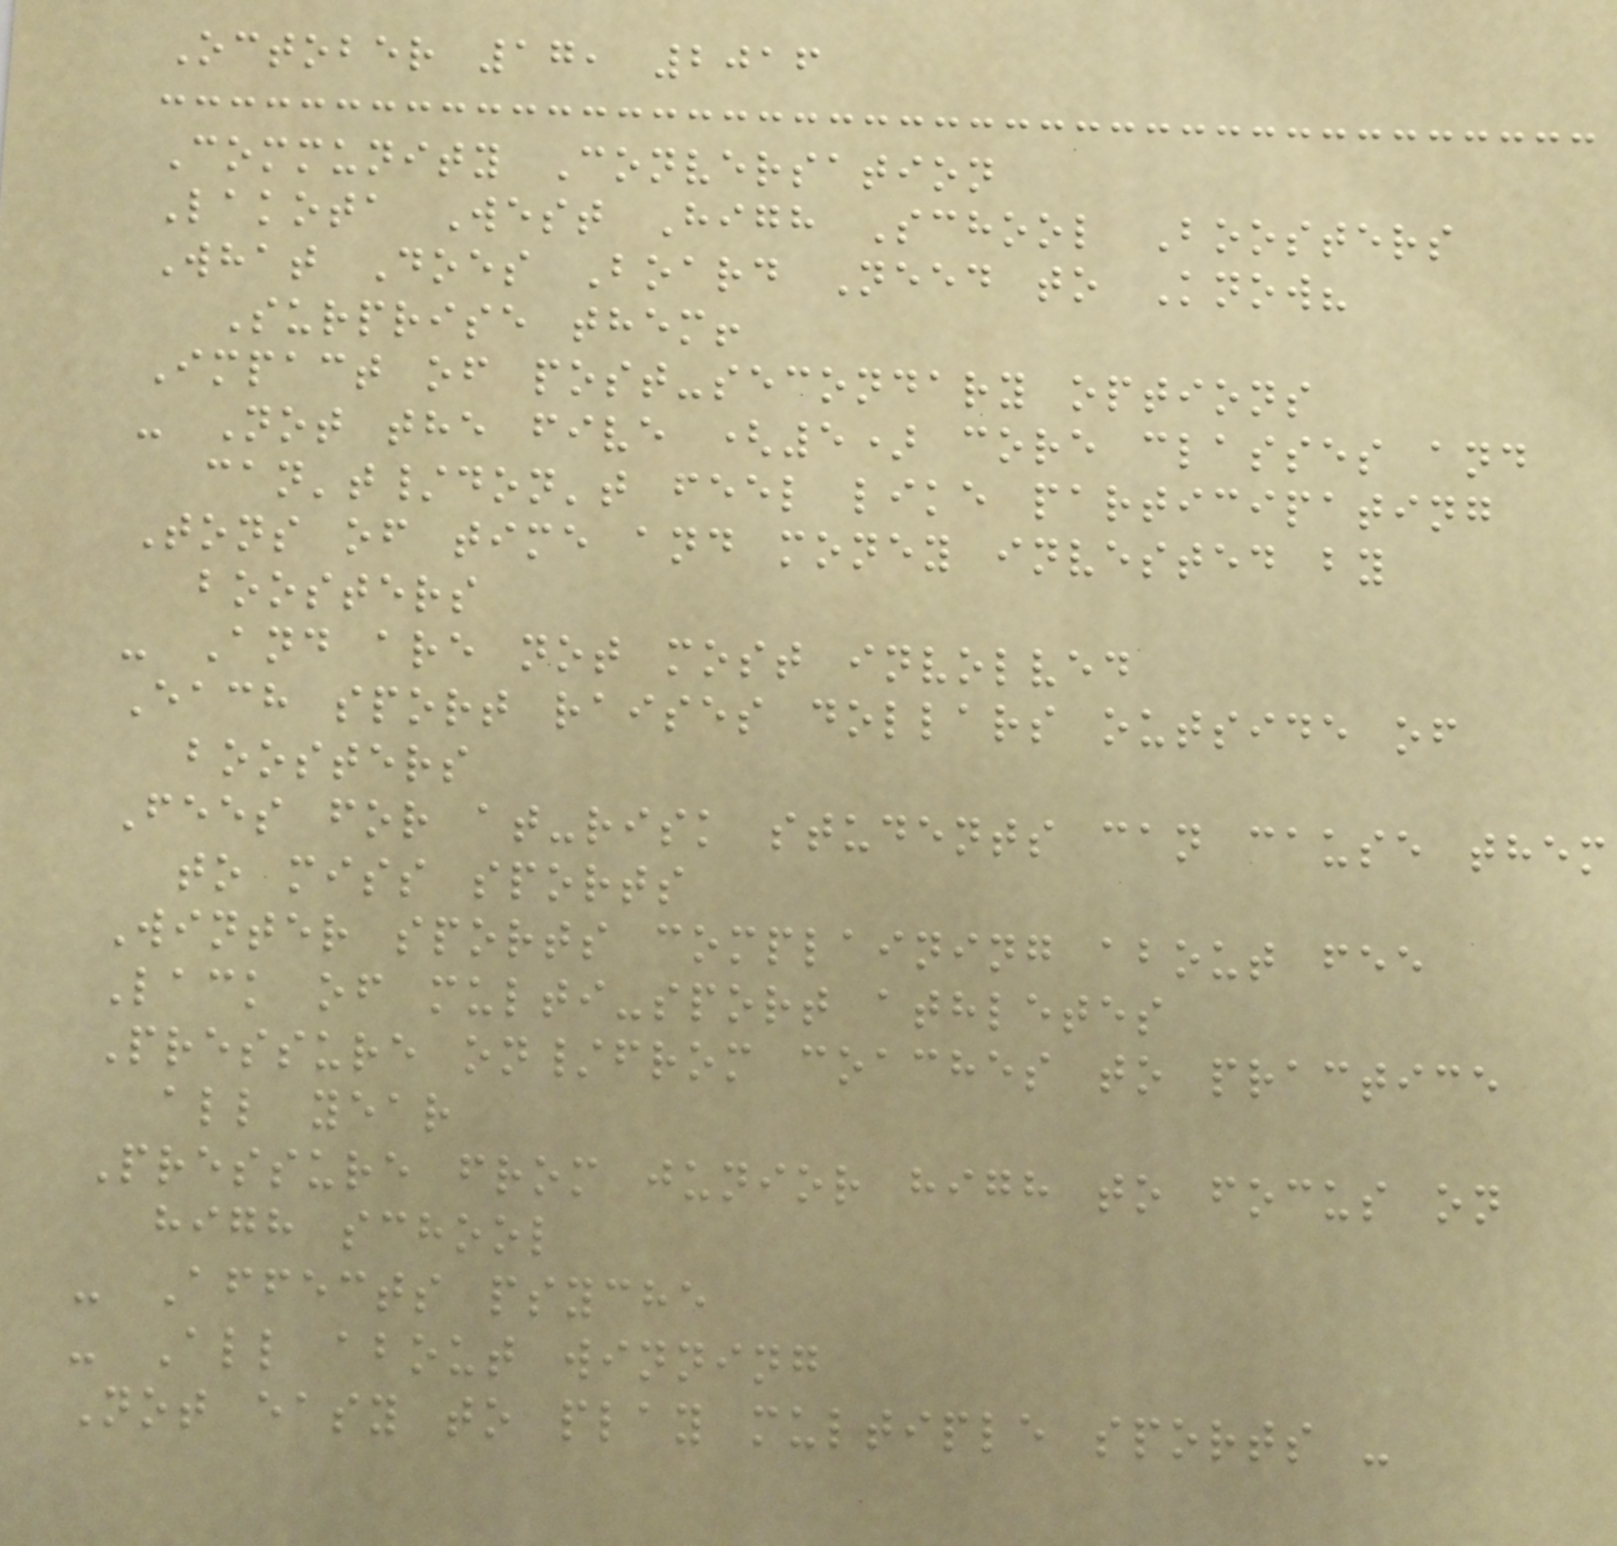October 17, 2016
Community Conversation
Lakota West High School Boosters
What Does Board Need to Know?
Surprise them!
Impact of post-secondary options
- Not the five (5) core classes and
can't/don't feel like participating
Tons of time and money invested by
boosters
- And are not most involved
Each sport raises dollars outside of
boosters
Fees for at-risk students can cause them
to miss sports
Winter sports complaining about fee
Lack of multi-sport athletes
Pressure on/from coaches to practice
all year
Pressure from junior high to focus on
high school
- Affects psyche
- All about winning
Not easy to play multiple sports -
